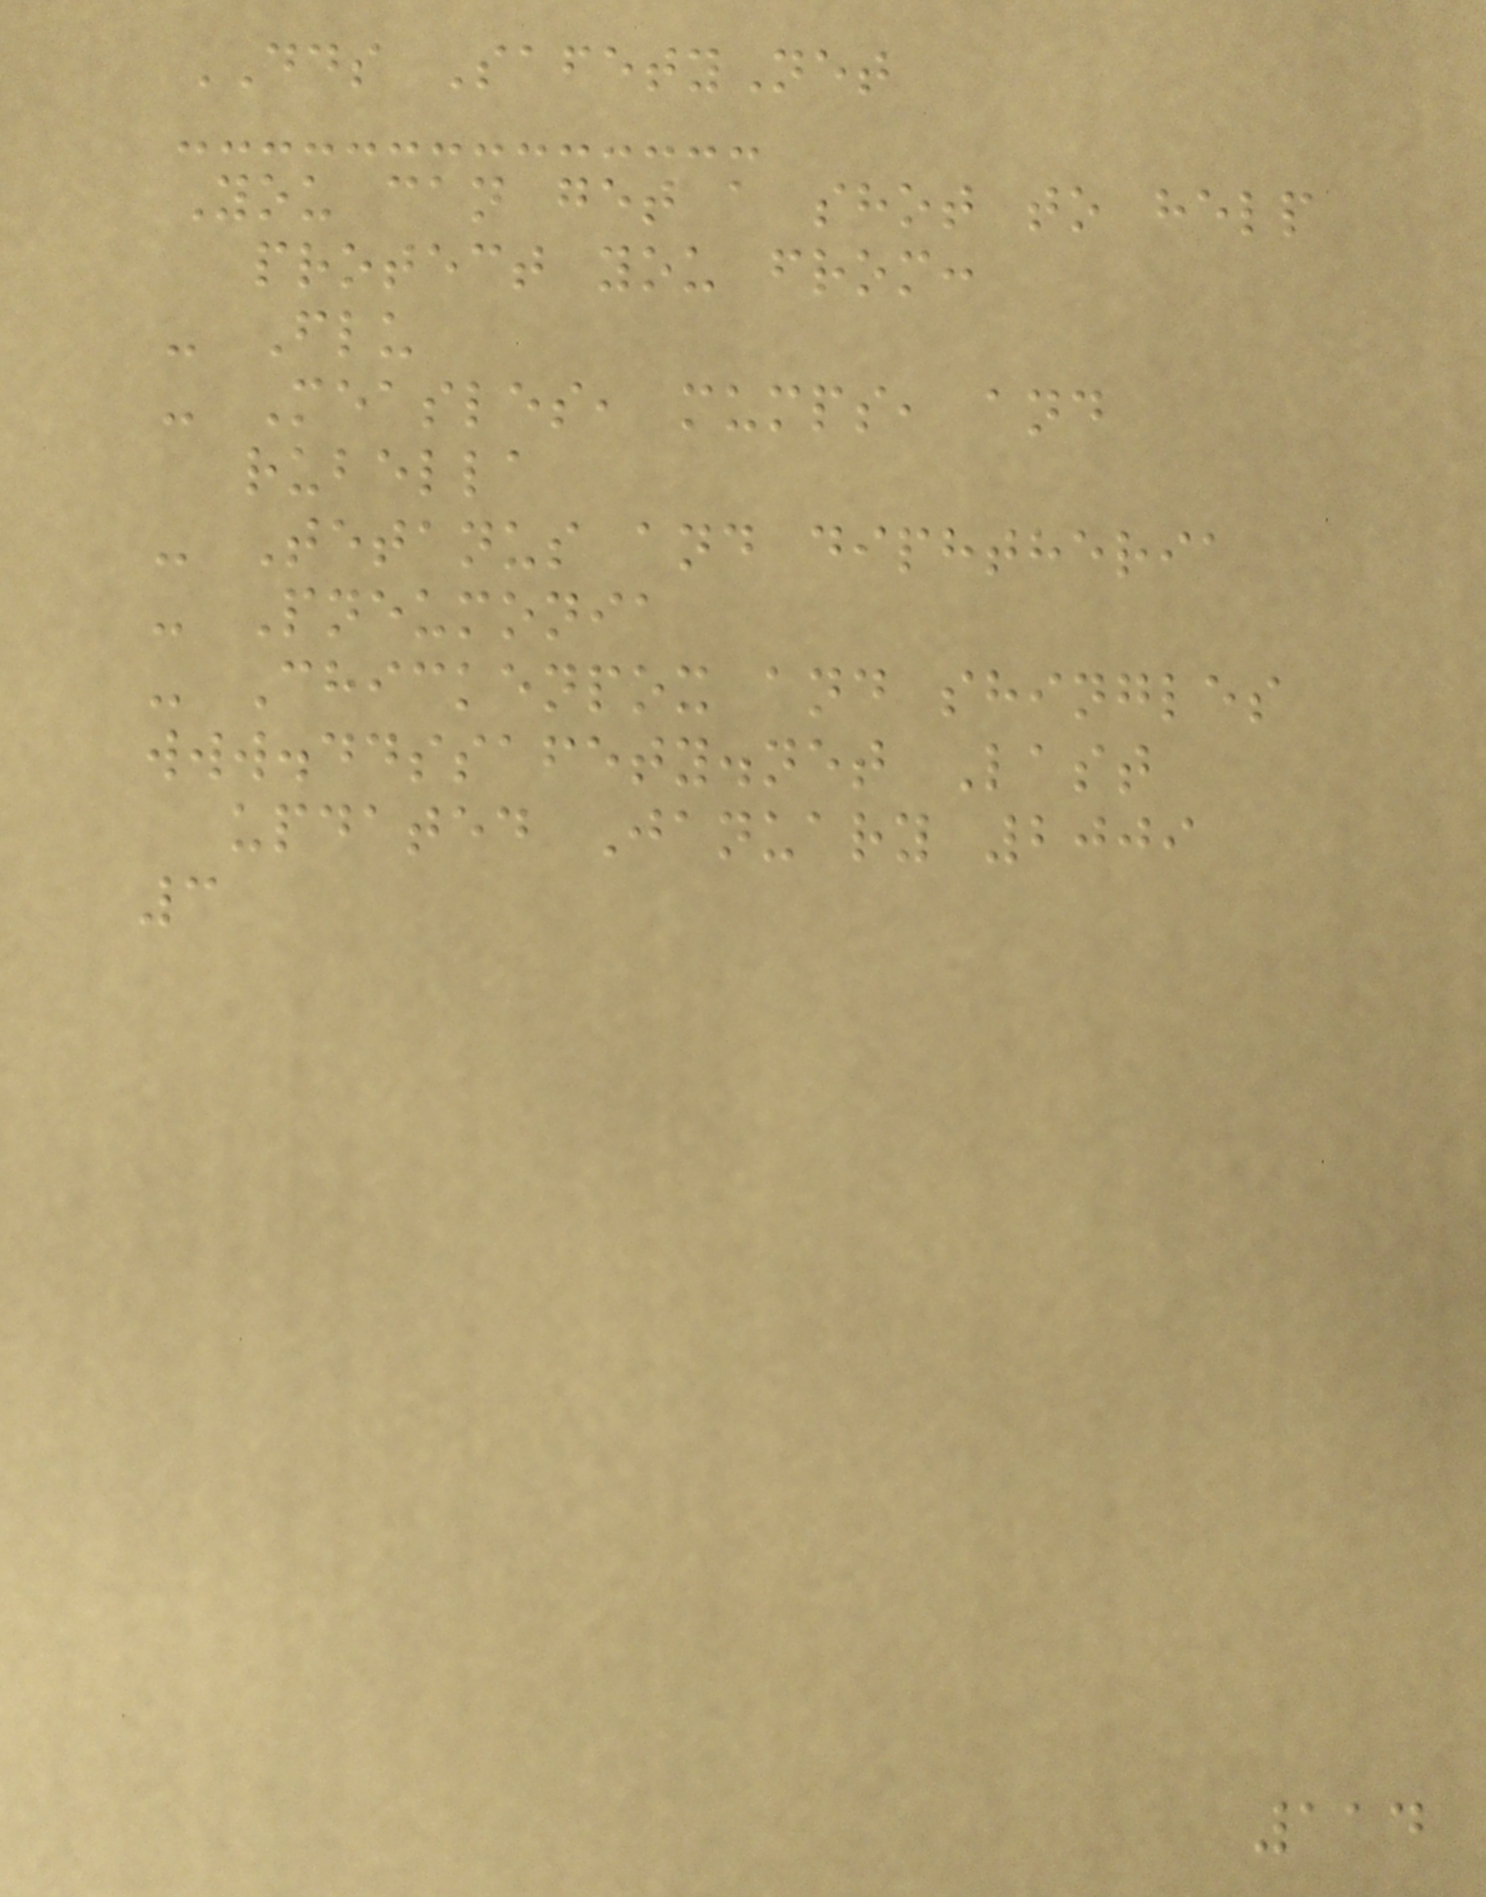DDS SafetyNet
You can get a shot to help
protect you from:
- Flu
- Measles, mumps, and
rubella
- Tetanus and diphtheria
- Pneumonia
- Chickenpox and shingles
www.ddssafety.net Last
updated January 2009
3
114
